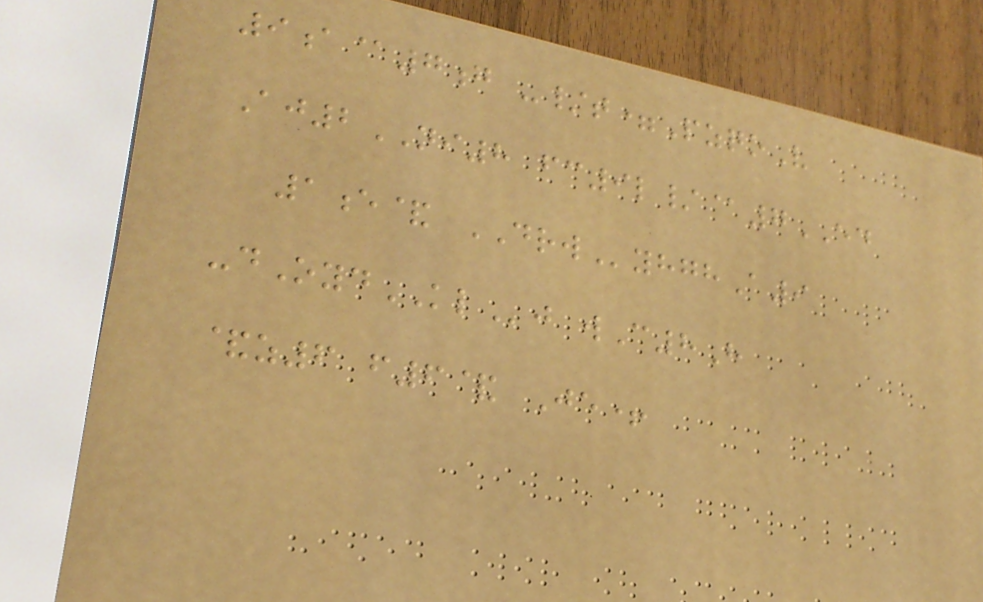9a@7g -/t=PzqoV
Aj2NI8 fc9l/@7ED
1e& DRWyhghA9
-dOydKLj wC8H
&z6 f6& Je+
